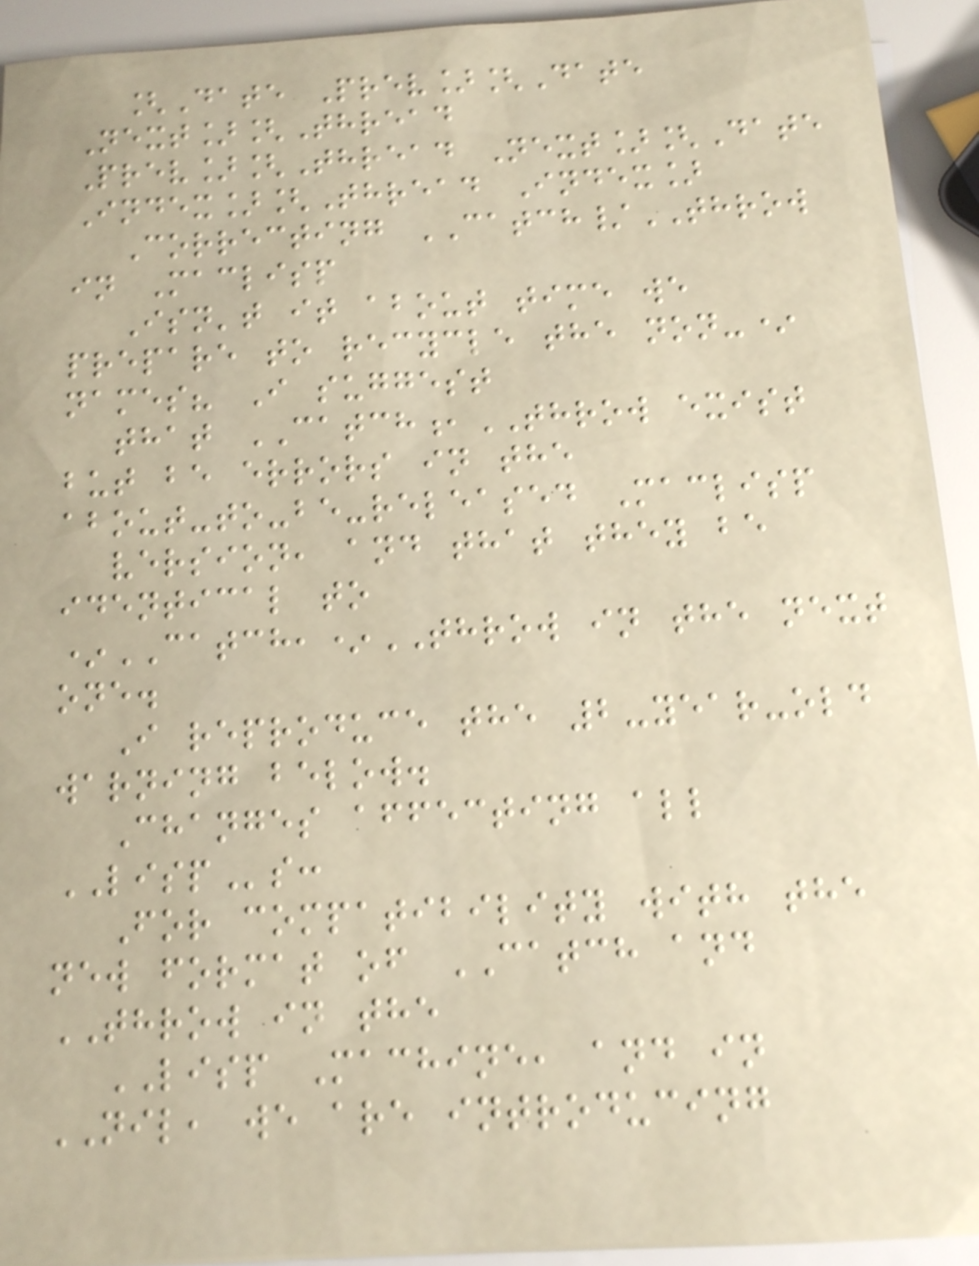[Date Prev][Date
Next][Thread
Prev][Thread Next][Date
Index][Thread Index]
Correcting CATCH/THROW
in Maclisp
Isn't it about time we
prepare to recycle the non-*
names? I suggest
that CATCH,THROW exist
but be errors in the
about-to-be-released Maclisp
version, and that they be
identical to
*CATCH,*THROW in the next
one.
I reproduce the 2-year-old
warning below.
Changes affecting all
LISPs:
For compatibility with the
new format of CATCH and
THROW in the
LISP Machine, and in
NIL, we are introducing
